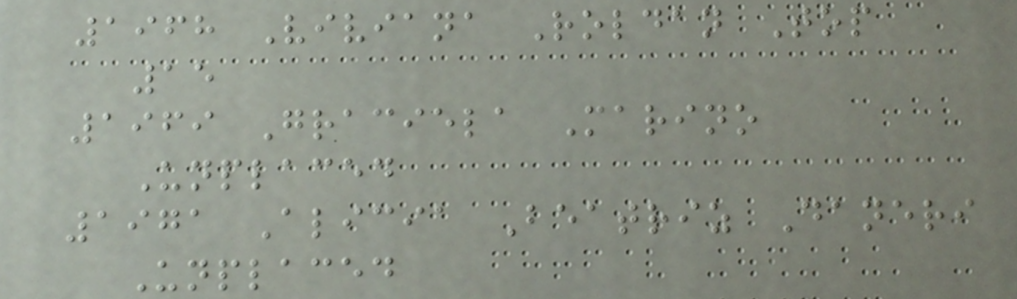1968 Viviana Roldan Top
15
1969 Graciela Marino
Unplaced
1971 Alicia Beatriz Daneri
Unplaced
